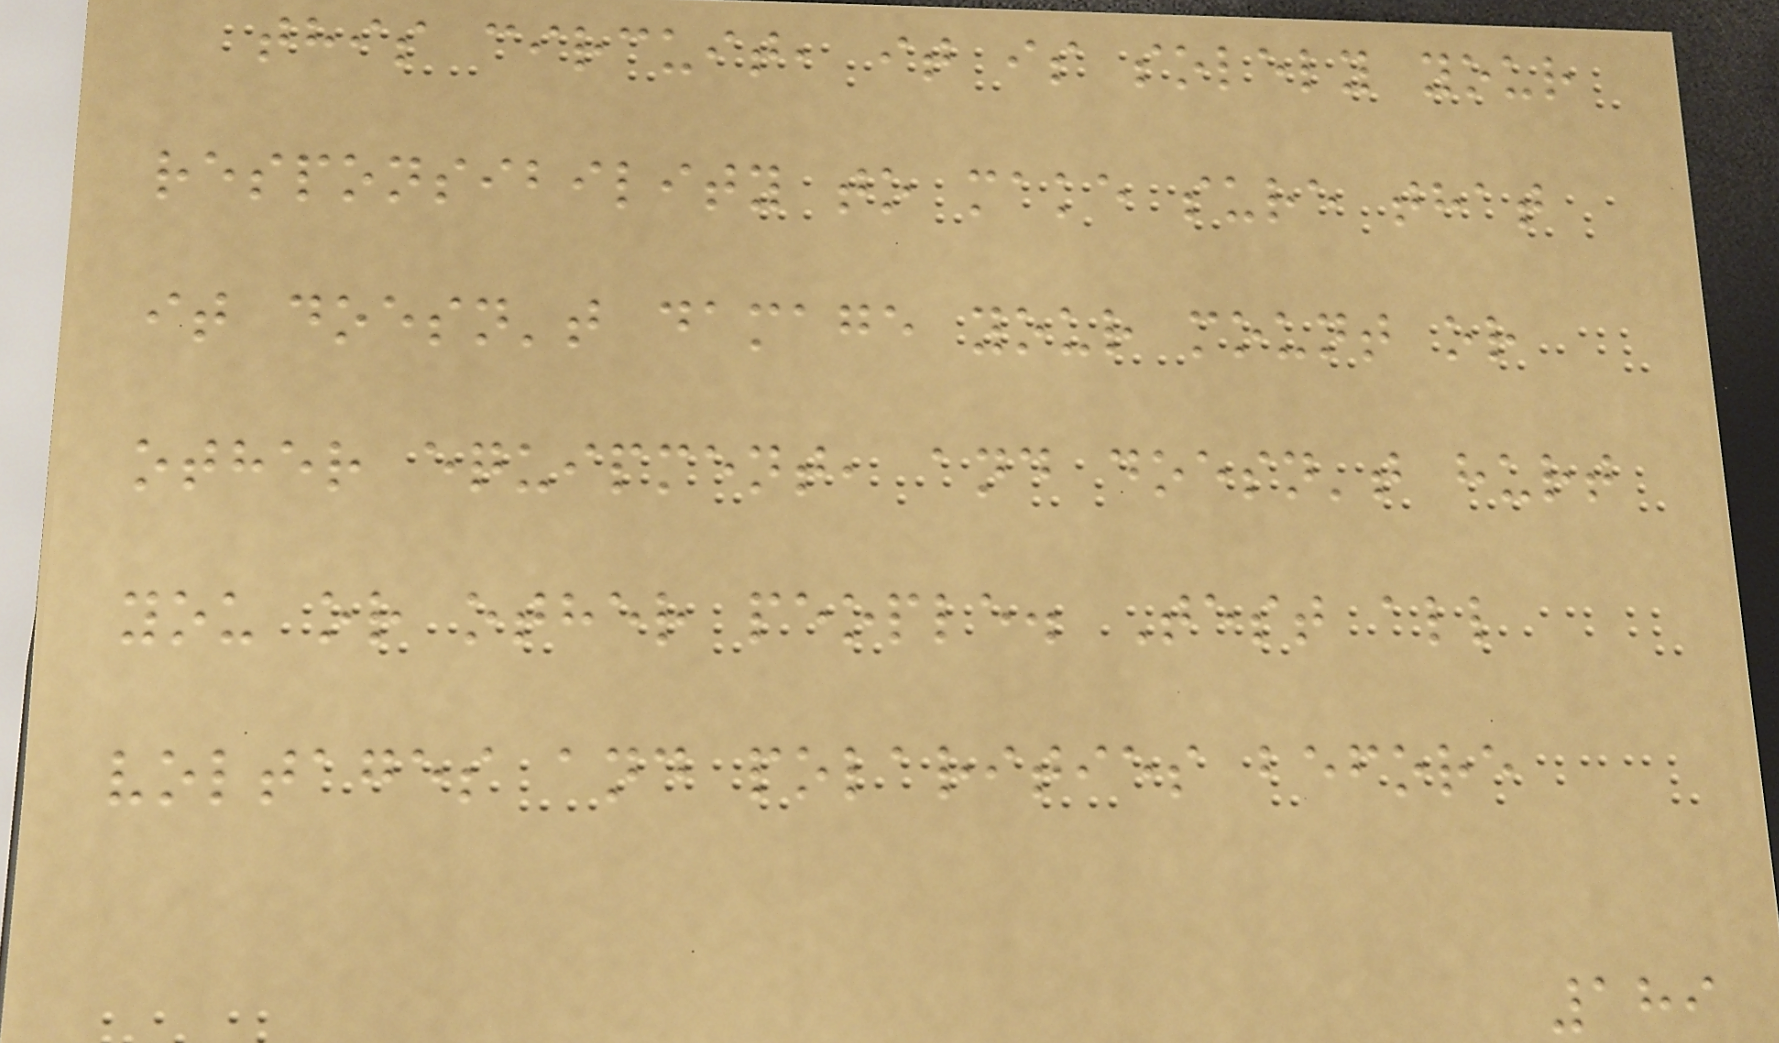this circuit, it is solely your
responsibility to make sure that
it doesn't damage your mount or
other equipment, and doesn't hurt
you or other people. Test all
voltages and polarities before
189
